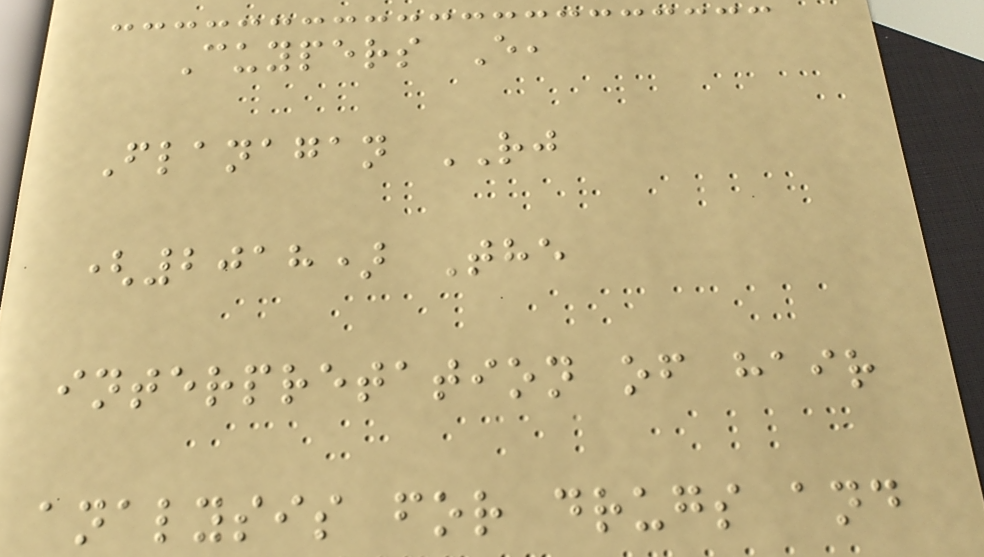Cuypers E,
Flanagan RJ
(2018) The
interpretation of hair
analysis for drugs and
